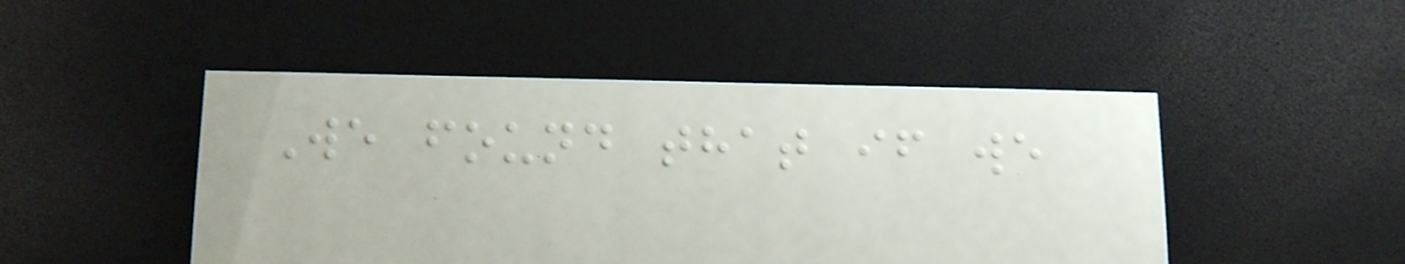We found that if we
